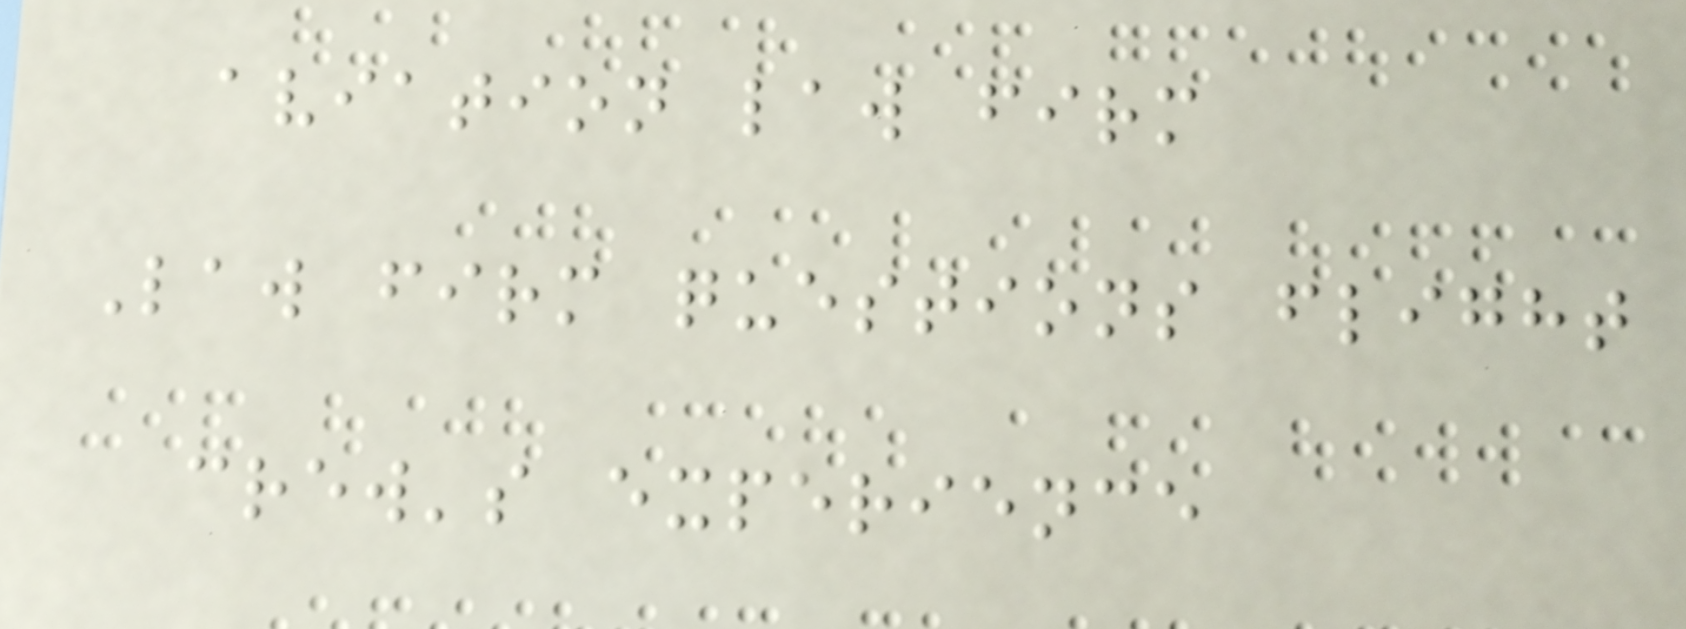aviation law firm
Law firm questions flight
crew's experience
